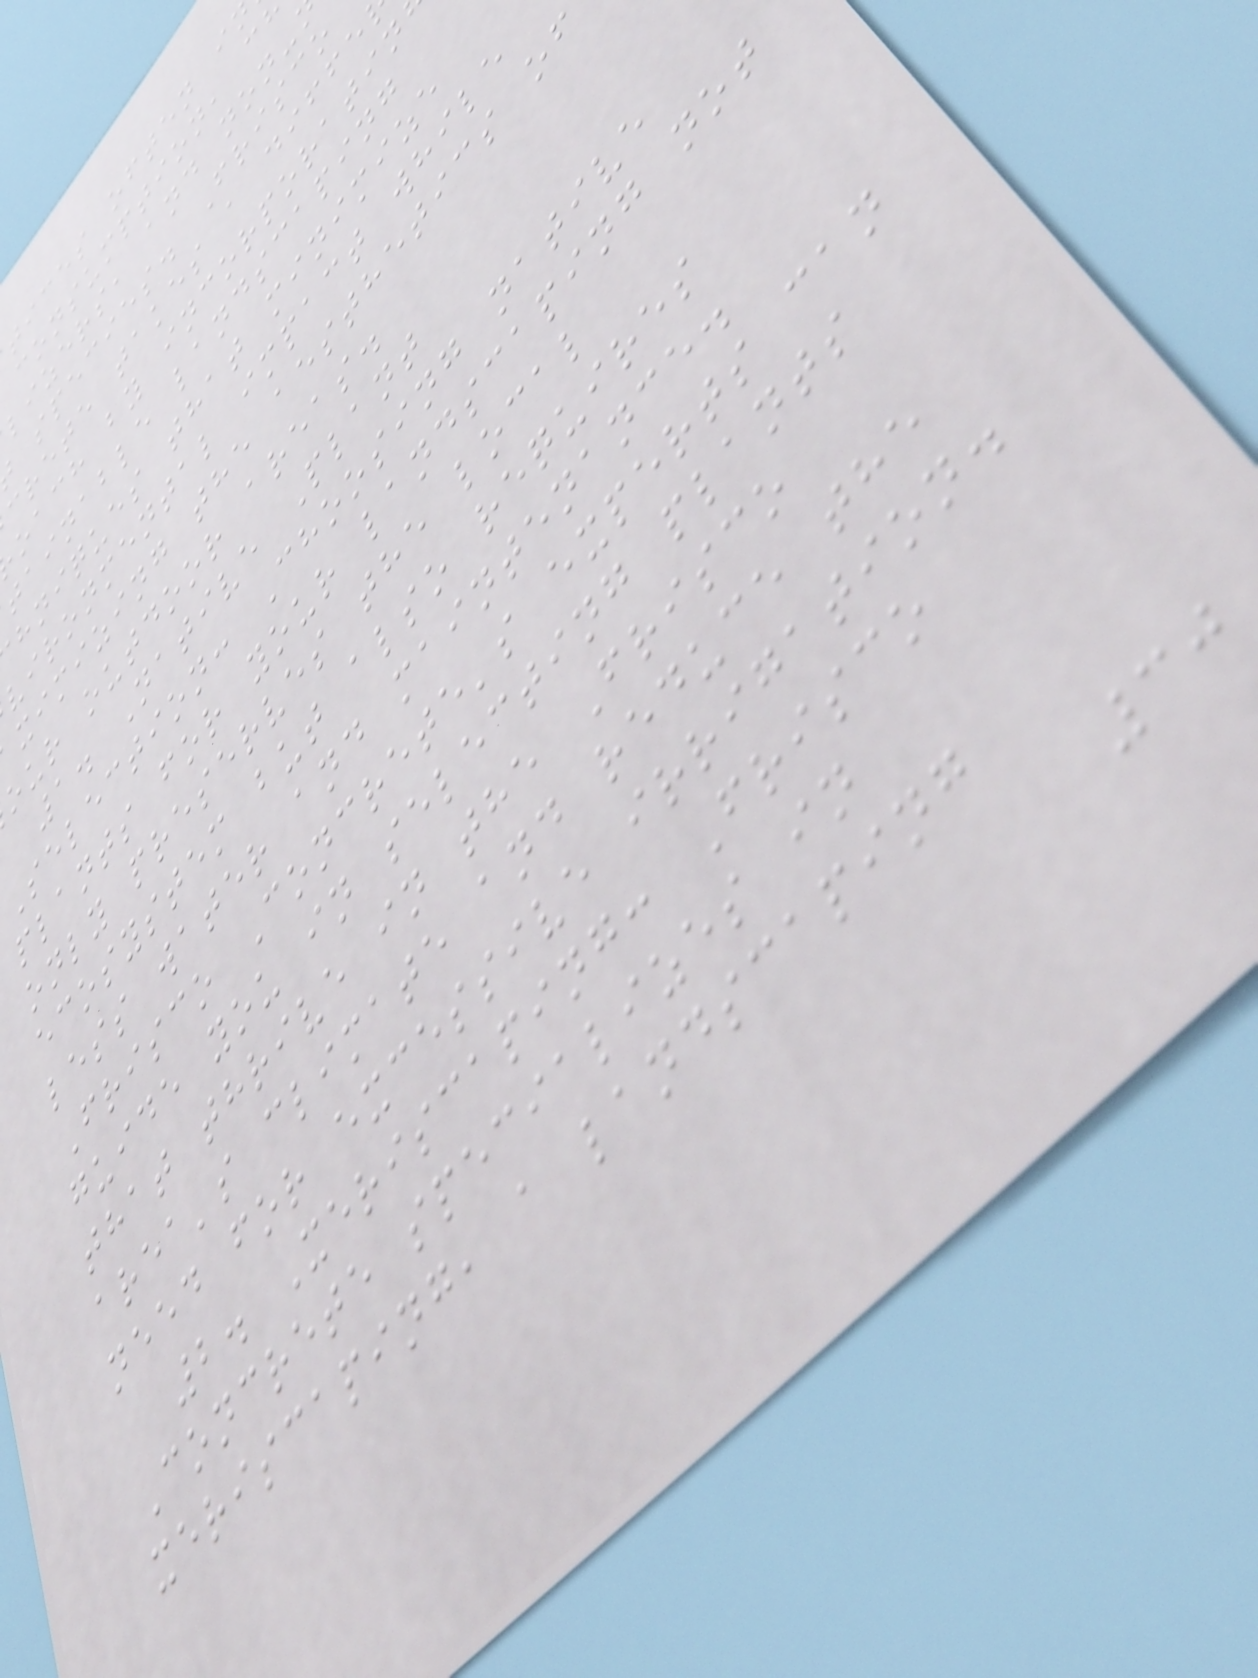tices often i
consumption, c
lizers, and non-
species. Frisco
crete takes a diffe
oach by incorporatin
tainable landscaping
hniques that minimize
vironmental impact while
ximizing the aesthetics of
our outdoor areas.
1. Native Plant
Selection: Choosing native
plants for your landscaping not
only preserves the local
ecosystem but also requires
less water and maintenance.
Frisco Concrete's experts can
guide you in selecting plants
that thrive in the Frisco
area's climate and reduce the
need for excessive irrigation.
2. Xeriscaping: Frisco
Concrete specializes in
xeriscaping, a landscaping
30
